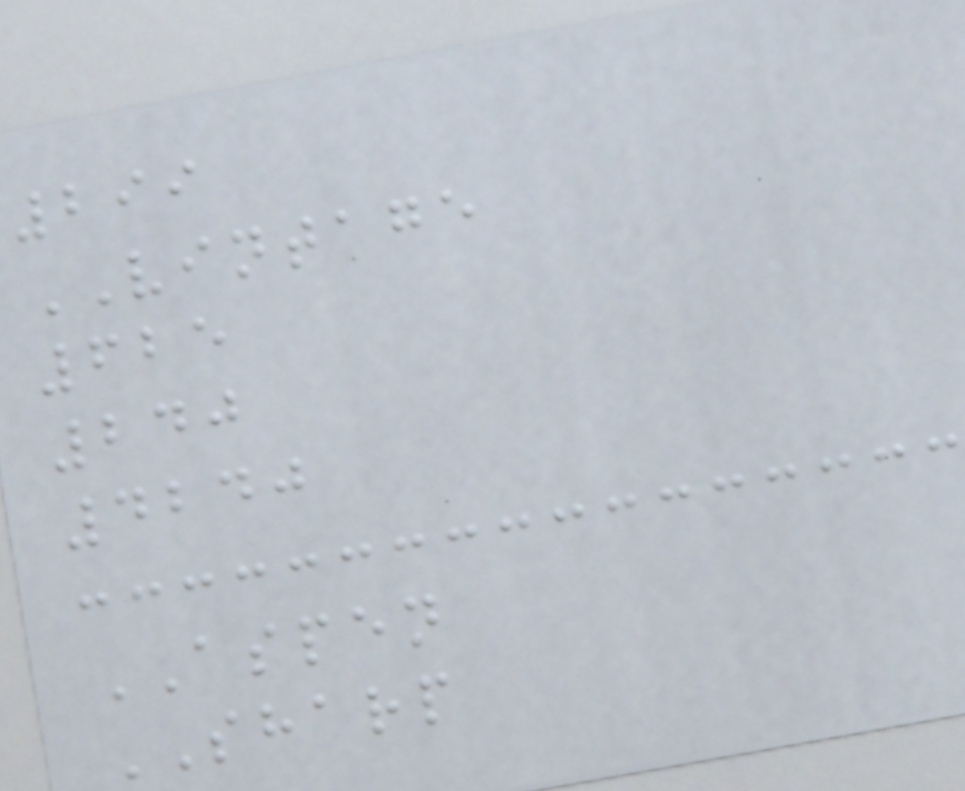299
VINTAGE
625
240
4240
ASPEN
SHARP
